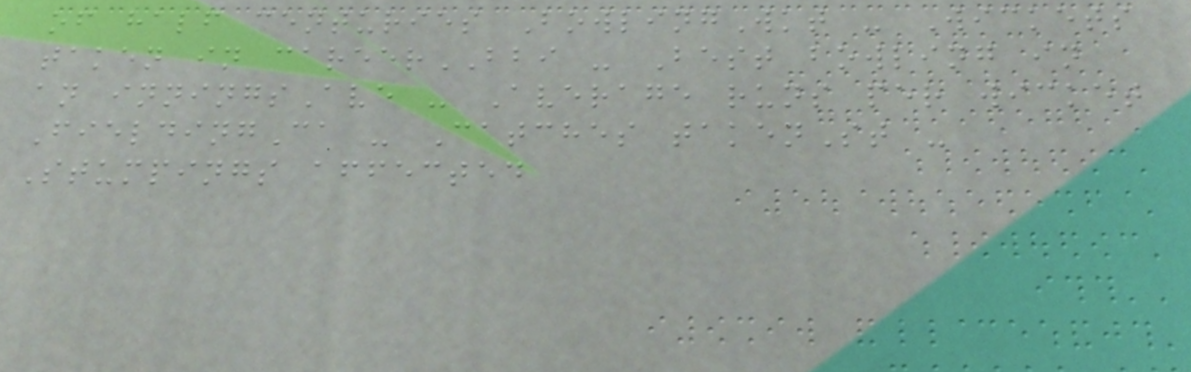of half centuries BowlingWkt - Wickets
taken in careerBBI - Best bowling in
an inningsAve - Average runs per wicket
FieldingCa - Catches takenSt -
Stumpings affected
